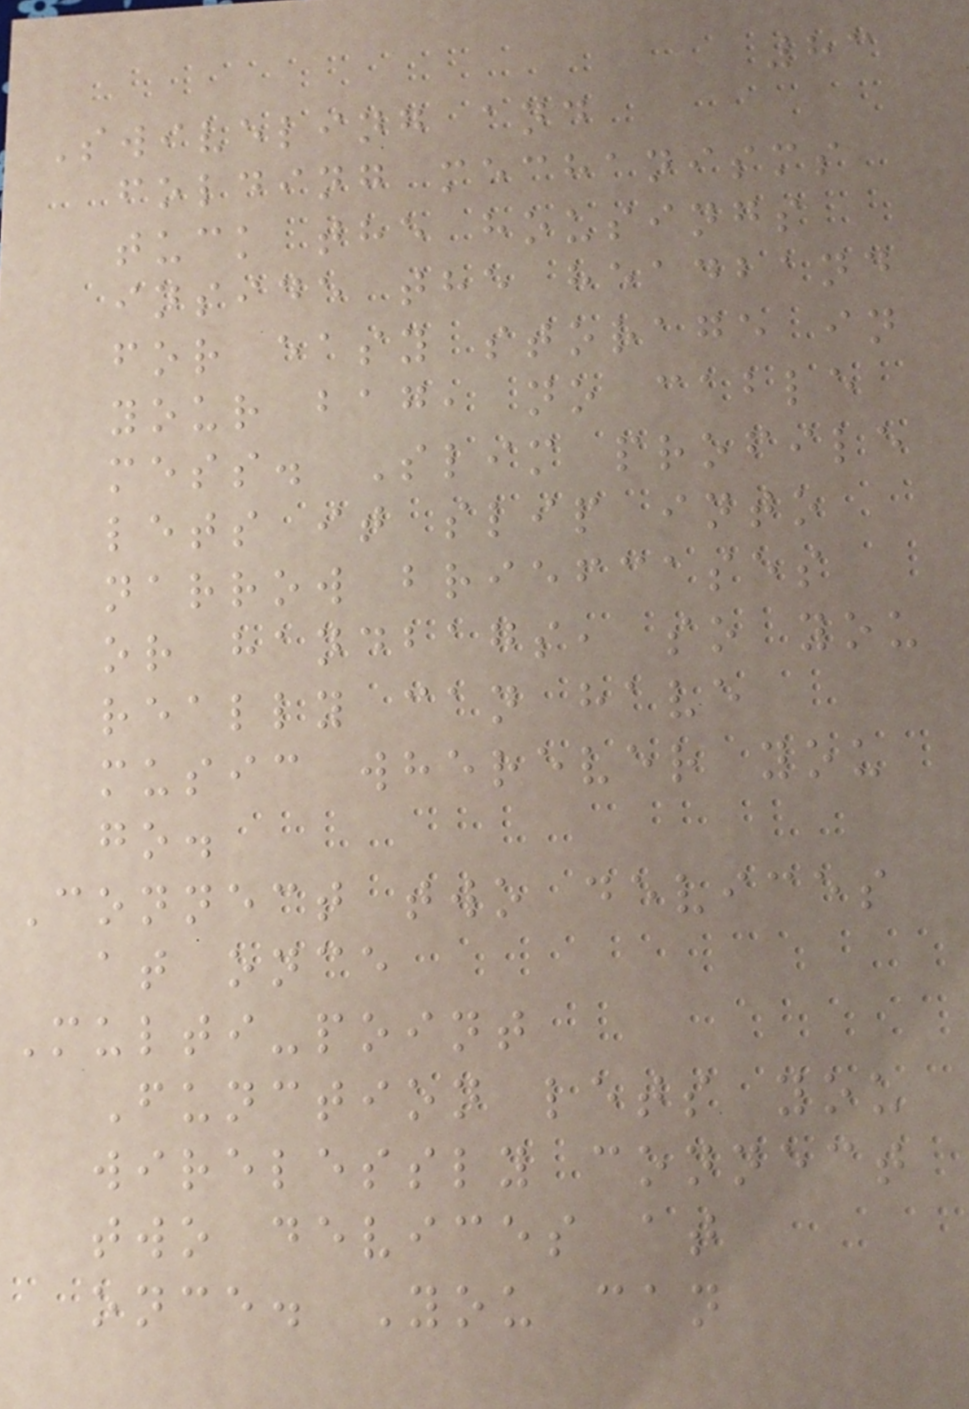83
Swiveling and
folding mechanisms
tuck the housings
inside the headband
for easy storage in
your bag, no cable
mess. Slim profile
lets it slip into
narrow briefcases
or handbags, so you
really can have
music wherever you
go.
Connect two devices
at once
Multi-point
Function lets you
wirelessly connect
two devices at
once. You can
